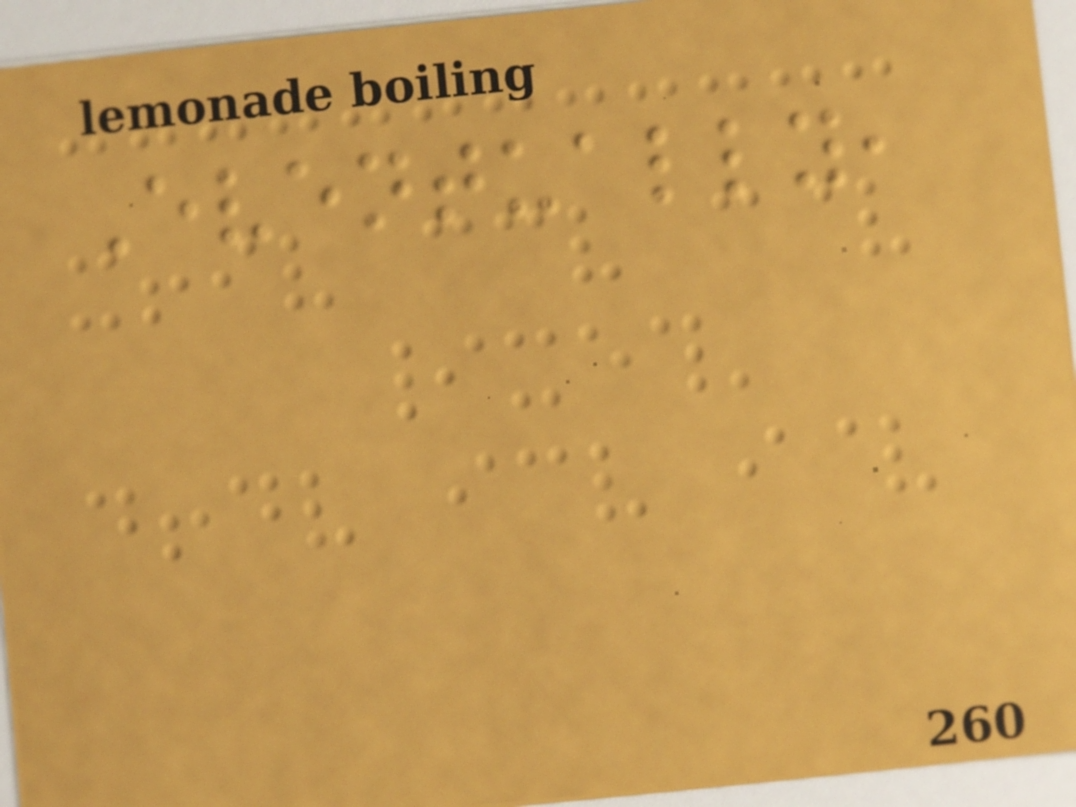Eventually,
